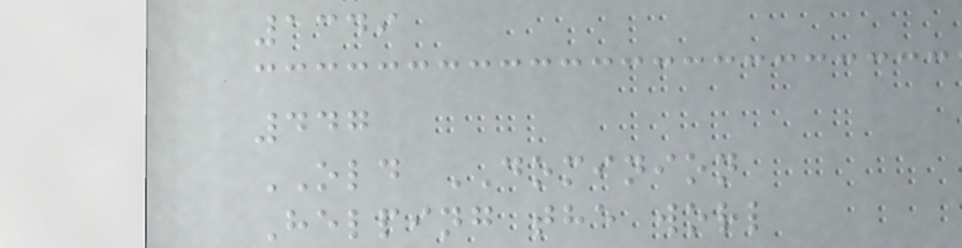1349
447
OLD DOMINION
Helping the worl
